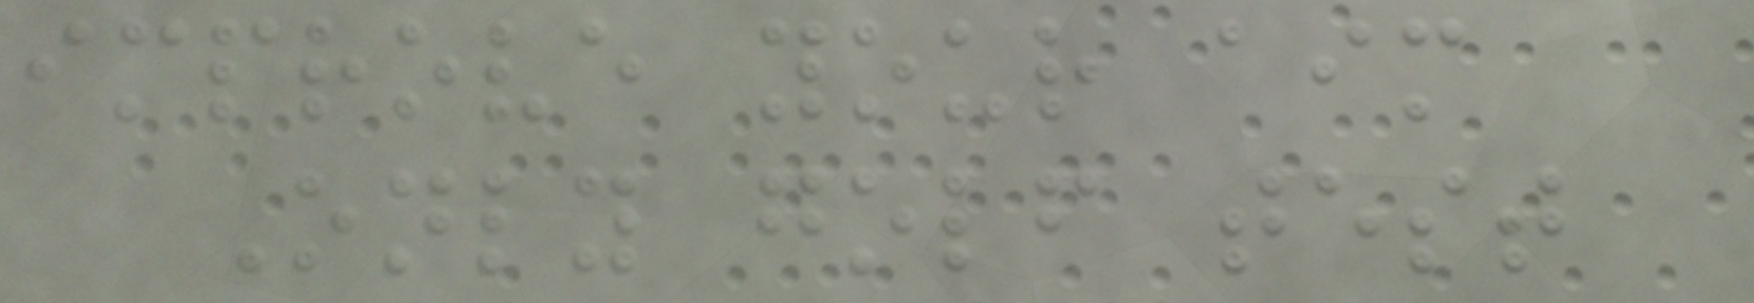improve your aim
Only golf test
